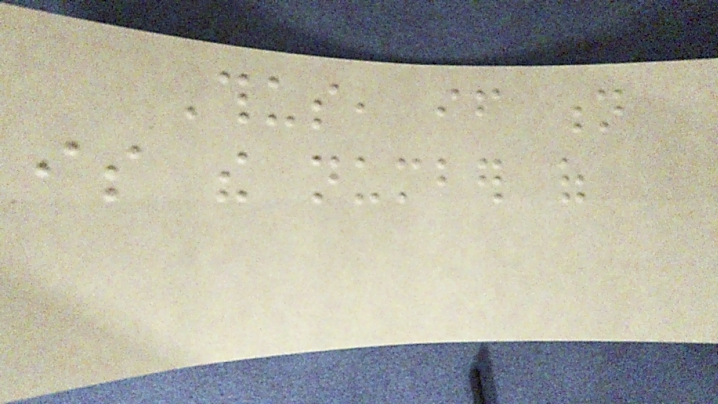Thus, if n
is the number of
